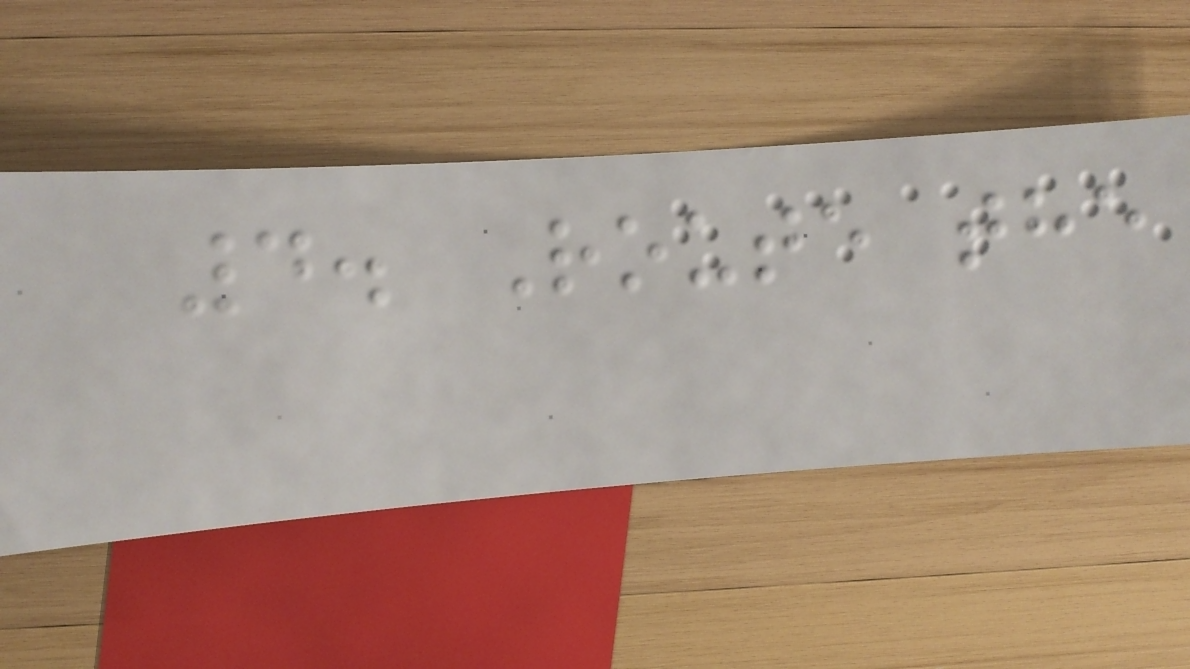4. Route the
